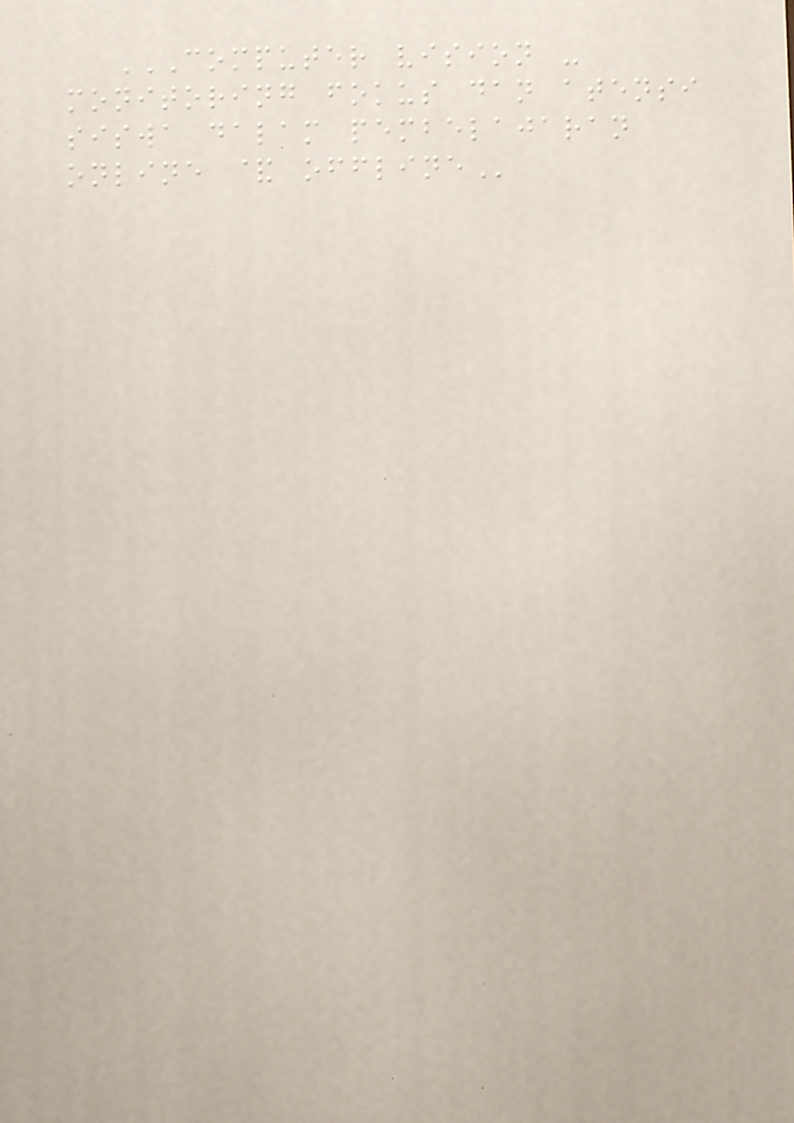COMPUTER VISION -
MONITORING FOKUS DAN ATENSI
SISWA DALAM PEMBELAJARAN
ONLINE & OFFLINE
